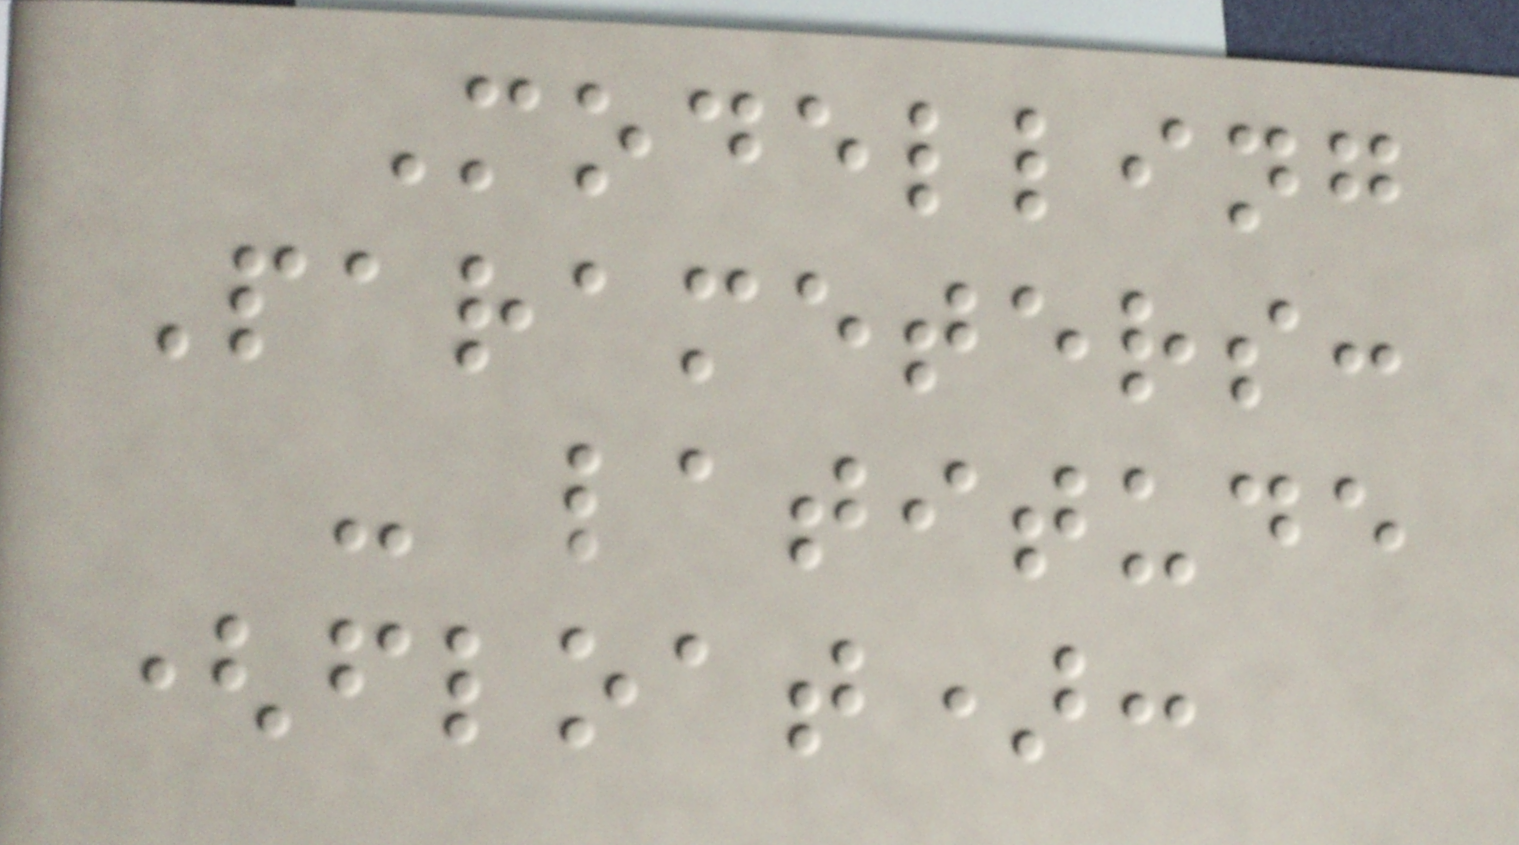Modelling
Parameters:
- latitude
(float):
